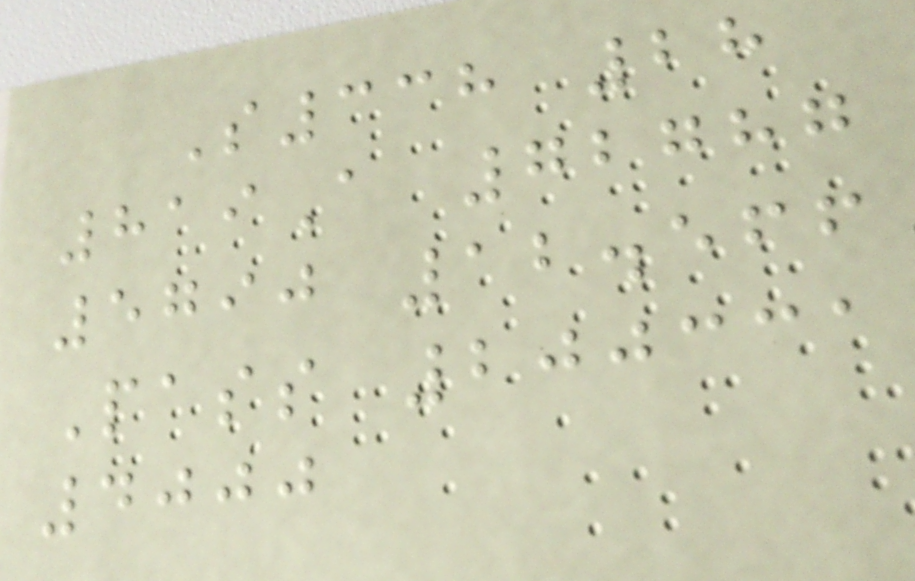S338 28
819A 72787
5790 12.566
Pass 200331
4000
